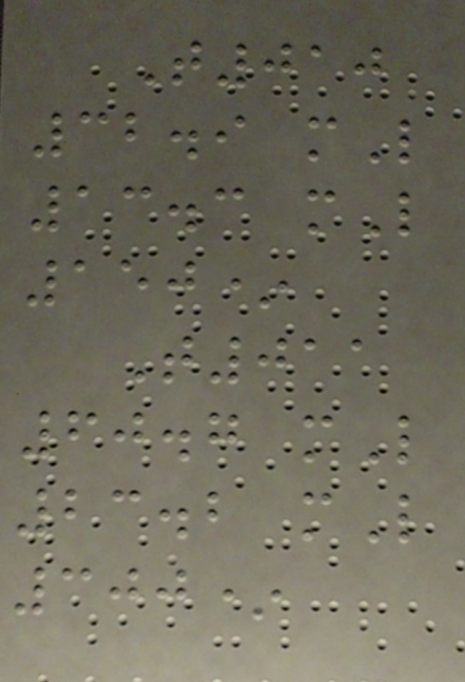T010
32.9 mL
13.3 mL
150*
T011
60.7 mL
23.2 mL
300*
